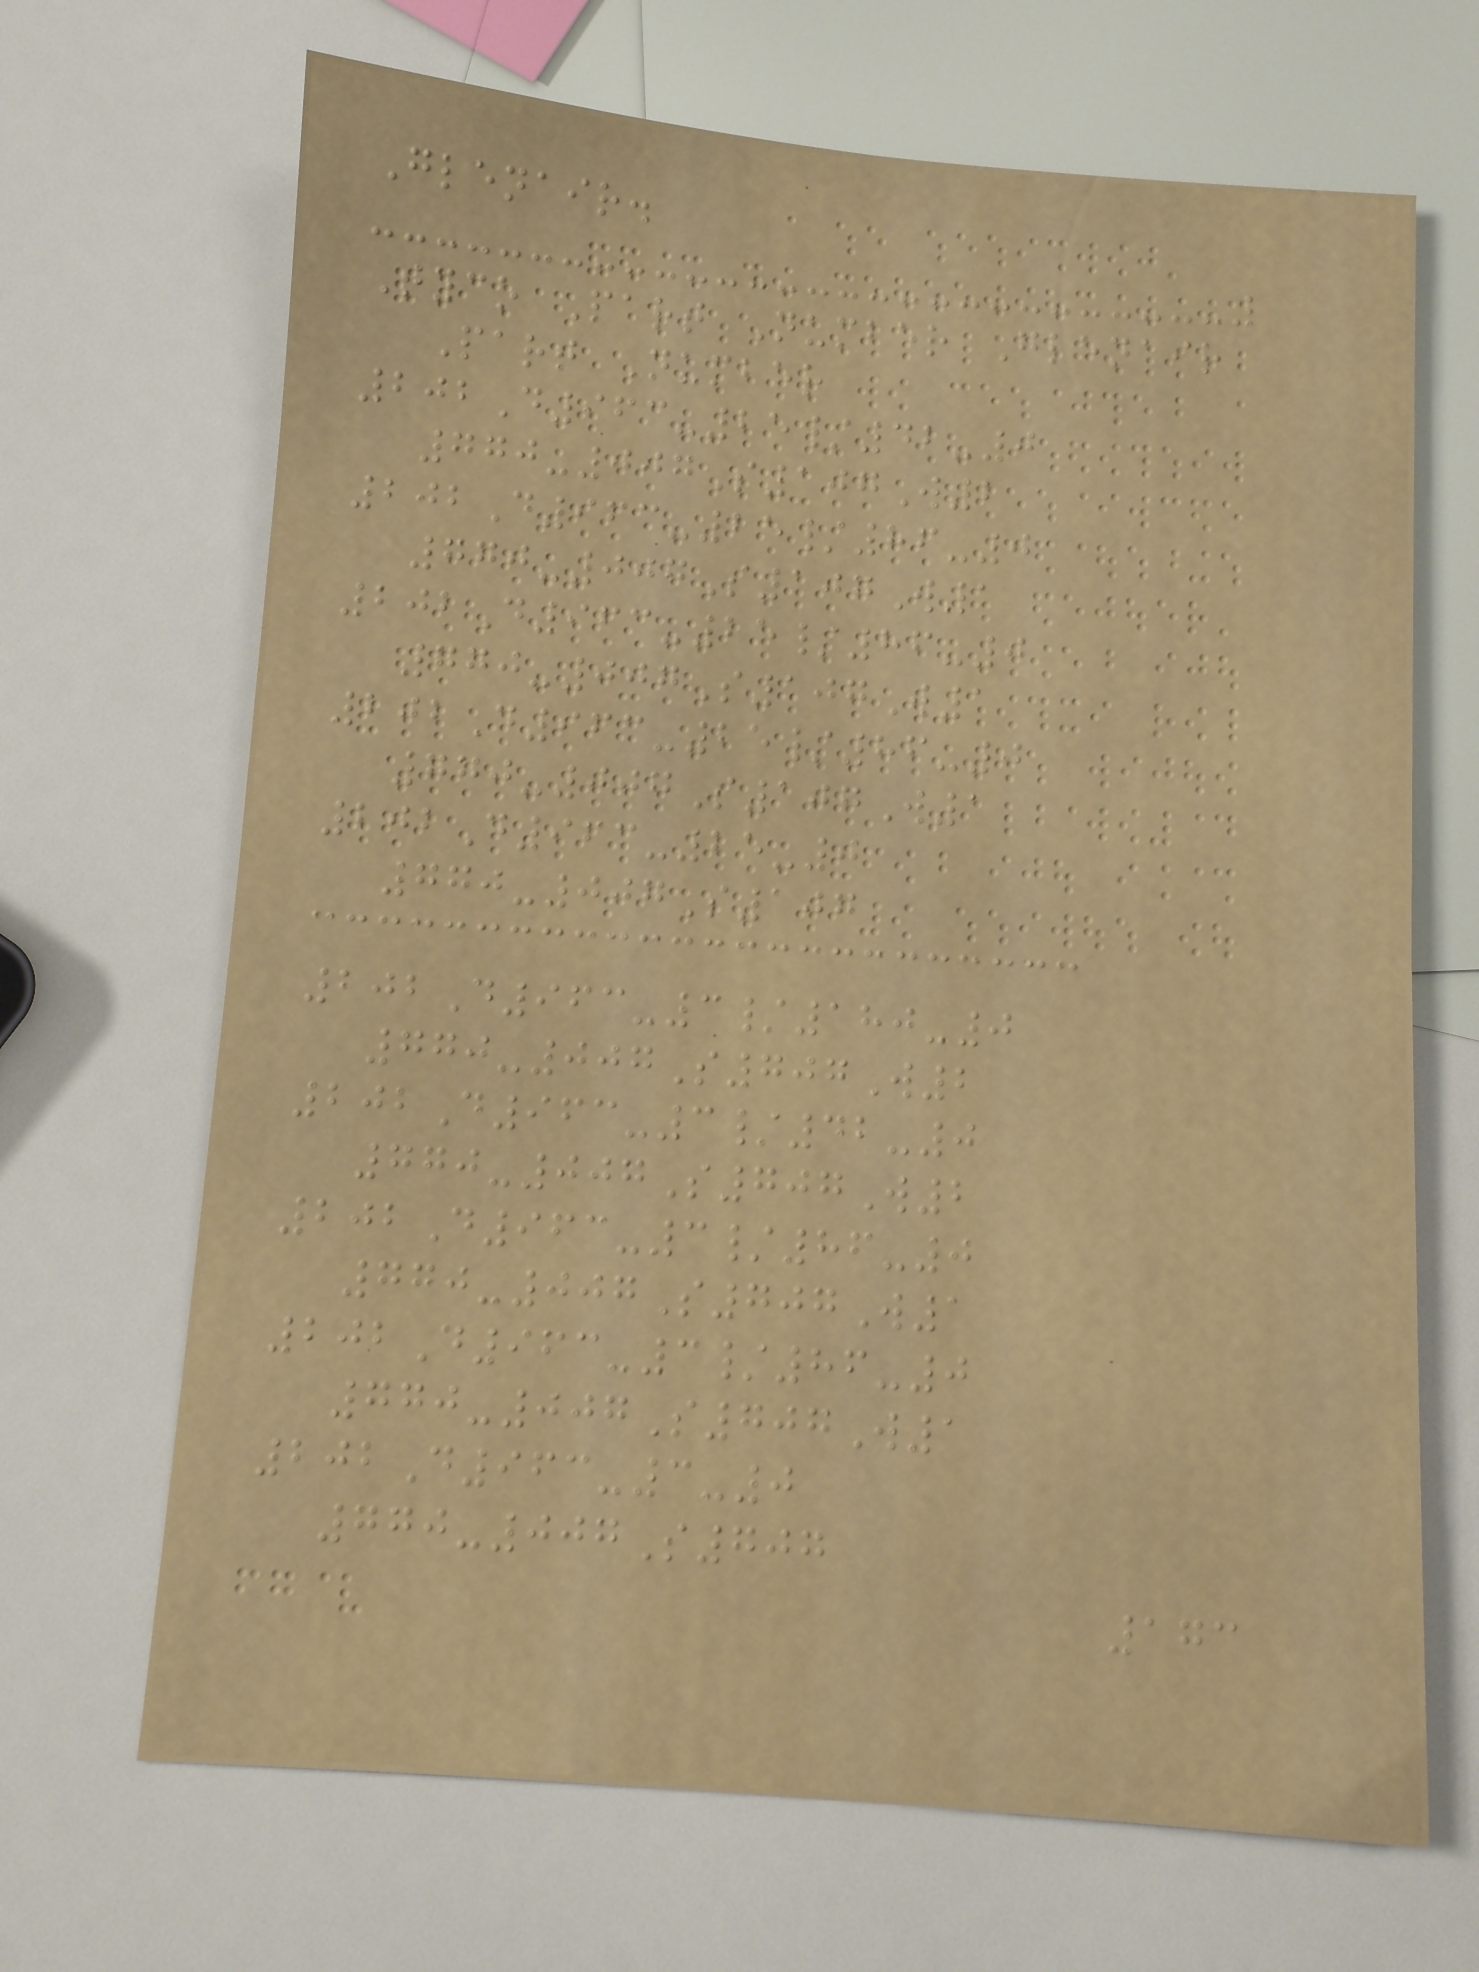Glenair.
Tyco Part Number Glenair
Part Number
202D963-25/42-0
770-007S107W2
202D963-25/86-0
770-007S107W1
202D963-25/86-0
770-007S107W1
202D963-25/86-0
770-007S107W1
202D963-25-0
770-007S107
202D963-3/180-0
770-007S707W2
202D963-3/42-0
770-007S707W2
202D963-3/86-0
770-007S707W1
202D963-3/86-0
770-007S707W1
202D963-3-0
770-007S707
173
